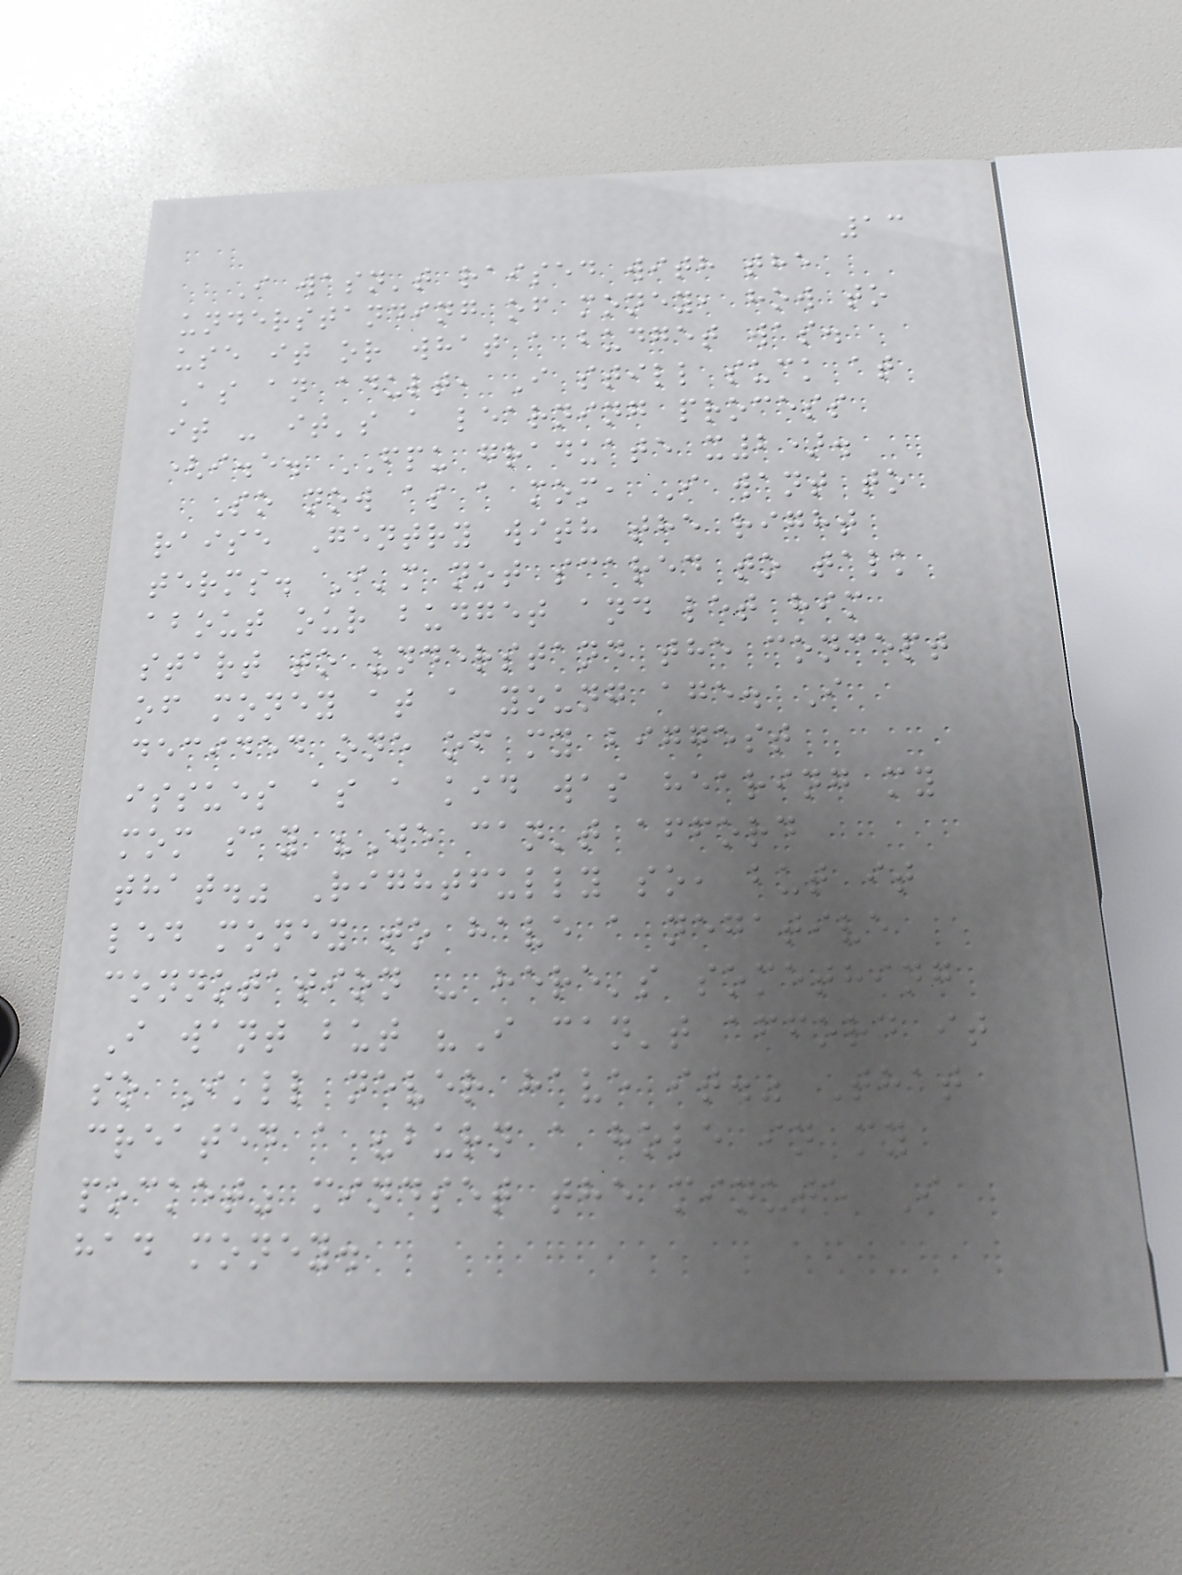13
I wasn't raised with the
understanding of money, how to
use it or what a budget was.
As an adult, I still suck at
it - it's a learning process
(i.e. FPU graduate x2).
So now as a mom, I want to
raise Gentry with the right
terms. I'm not scared to talk
about our budget and let him
start to understand the concept
of money at a young age. I
decided one of my biggest
issues as a kid was hearing my
mom say "We can't afford
that." Rightfully so, but it
led money to have a negative
connotation - here's something
I want but "I can't afford it
so I'll never have it." That
created a "burn a hole in my
pocket" mindset the minute I
had money.
